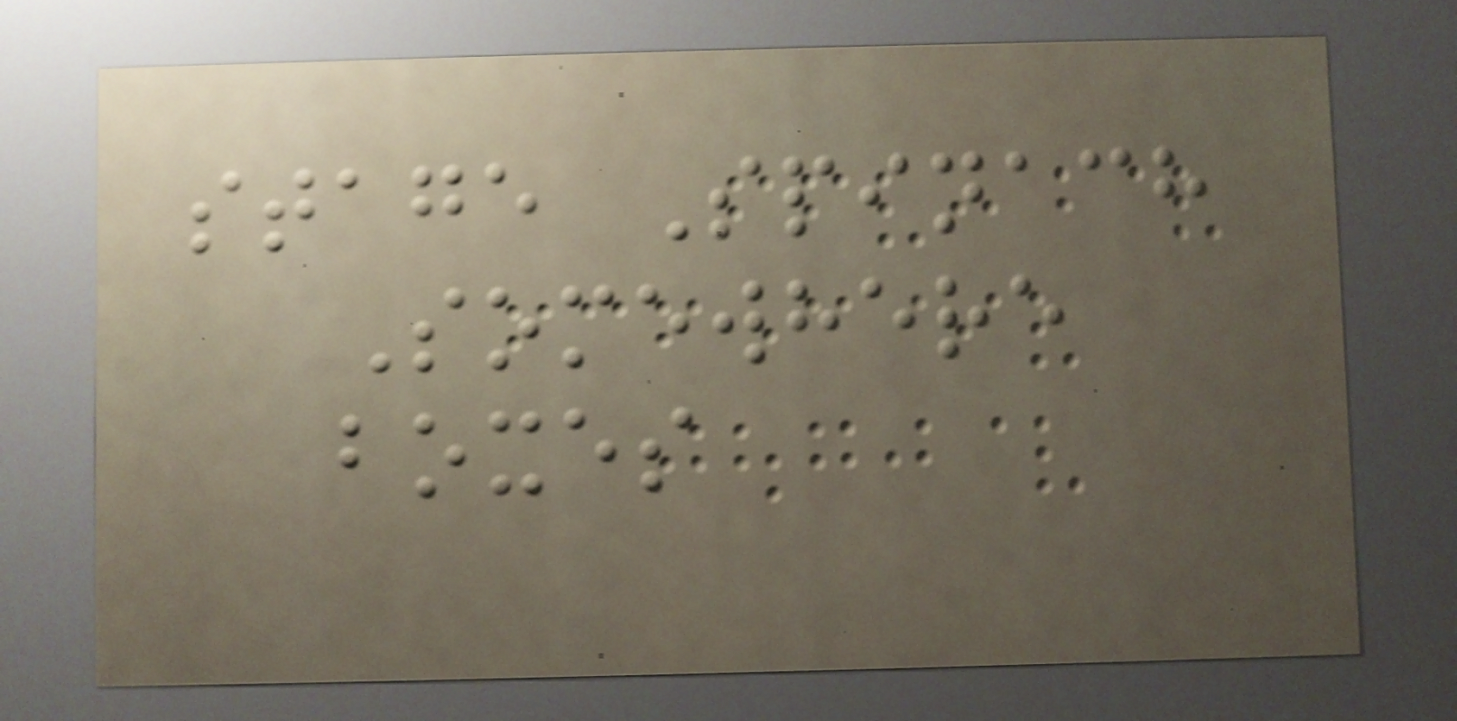stage Spinach
Somewhere
boxes
